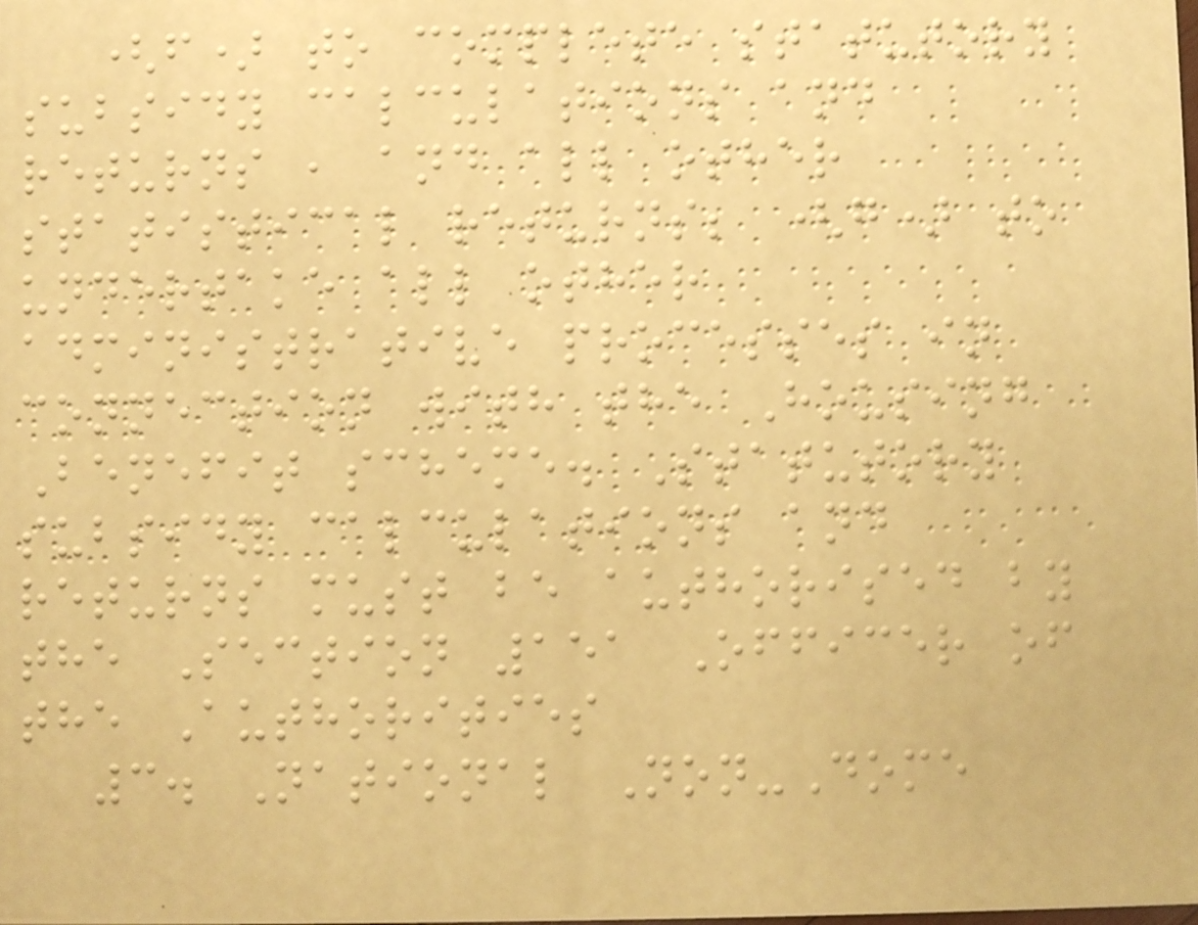(f) to complete statutory
subsidy calculations and
returns , and all other
statistical returns; (g) to
undertake all other
administrative processes in
connection with the Housing
Benefit scheme. Statutory
subsidy calculations and
returns must be authorised by
the Section 151 Officer of
the Authorities
3. National Non-Dome
